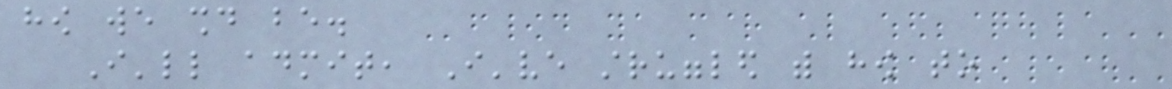how we should be.
I'll admit, I've struggled with how to
